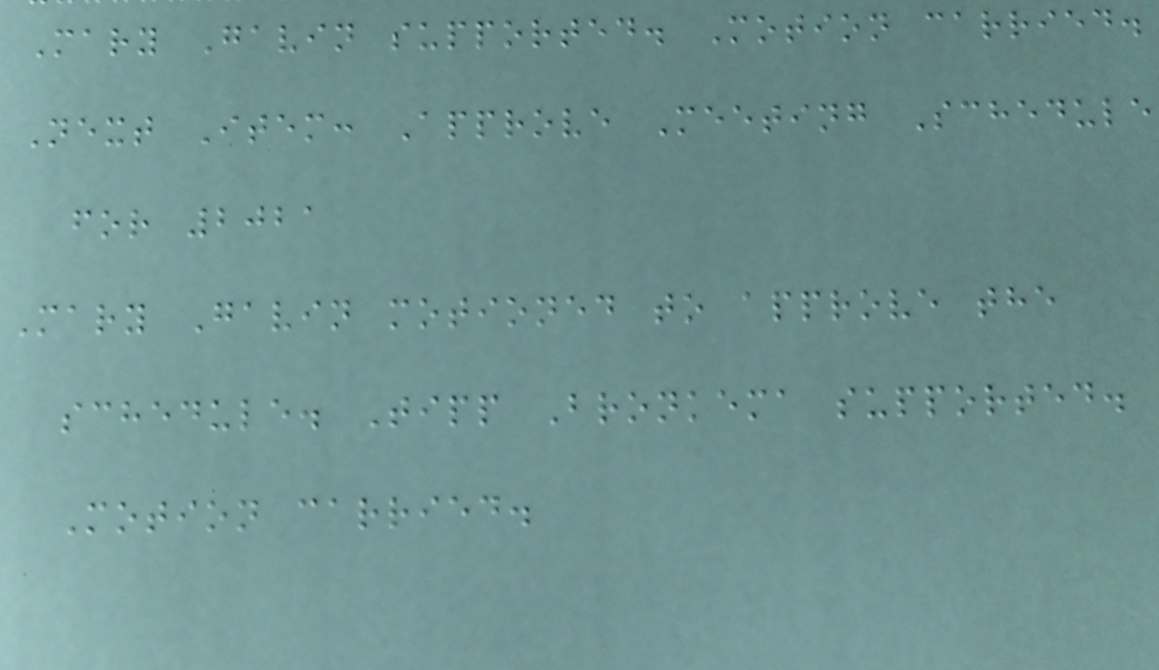Mary Gavin supported. Motion carried.
Next Item: Approve Meeting Schedule
for 2021
Mary Gavin motioned to approve the
schedule. Tipp Bronkema supported.
Motion carried.
